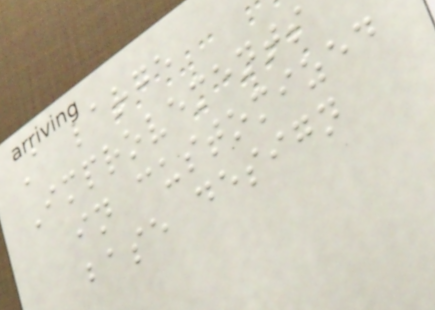A large
Improvements
in customized
base design
